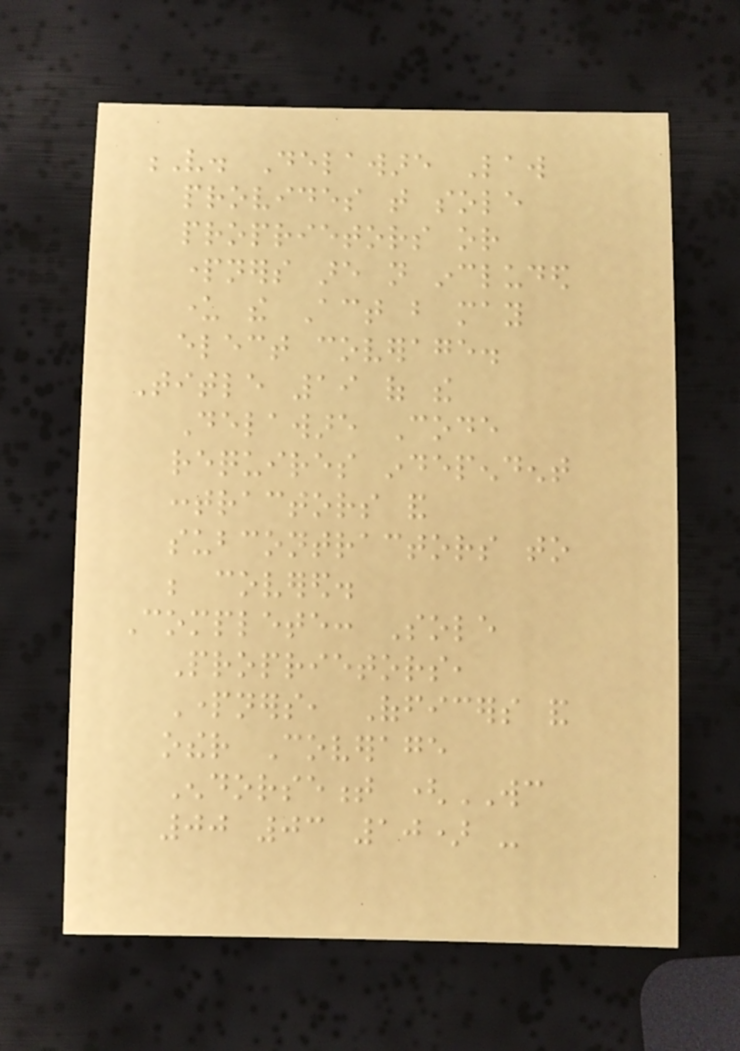V. Delaware Law
provides that sole
proprietors or
partners are not included
under the Act but may
elect coverage.
Title 19 of the
Delaware Code
requires independent
contractors and
subcontractors to
be covered.
Complete: Sole
Proprietors,
Partners, Officers and
other Coverage
Endorsement (WC
00 03 10) -
